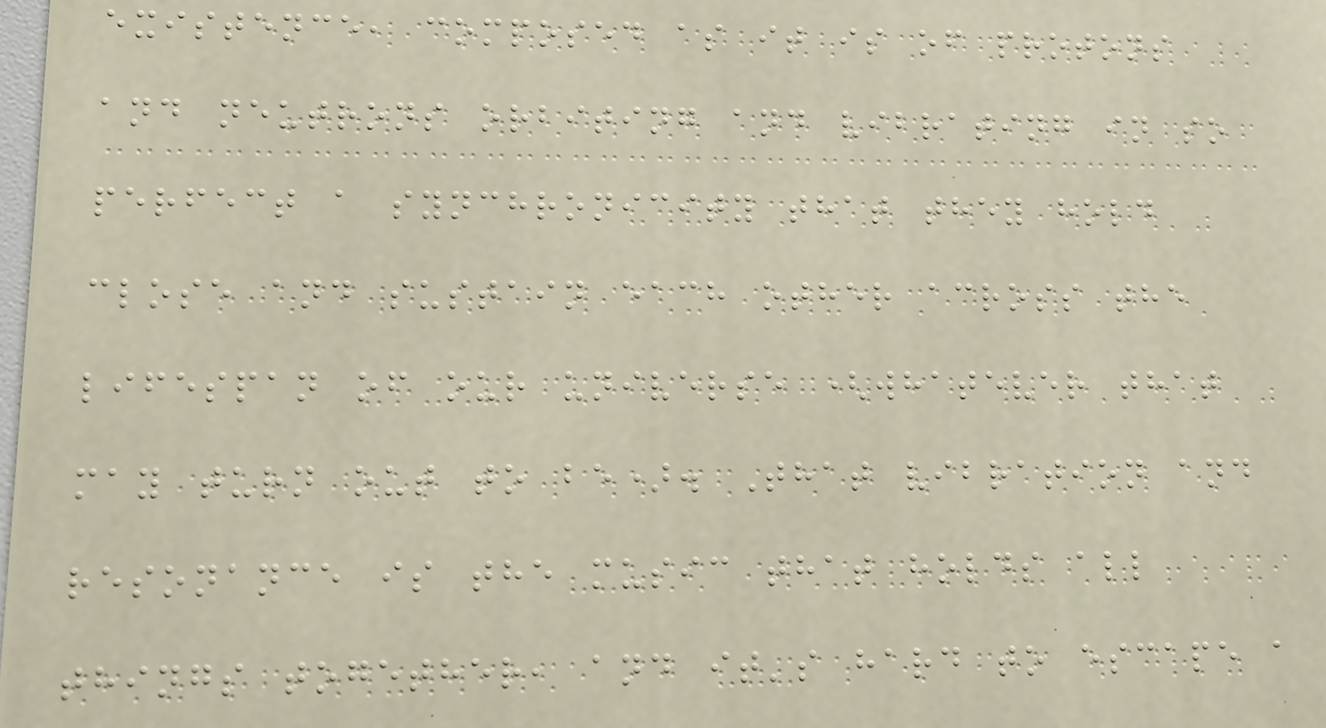existence, composed as it is of protons
and neutrons orbiting and vibrating in so
perfect a synchronicity that they hold
close and sustain each other across the
lifespan of our universe (whatever that
may turn out to be). That vibration and
resonance is the music that holds all
things together, and it's hard to escape a
